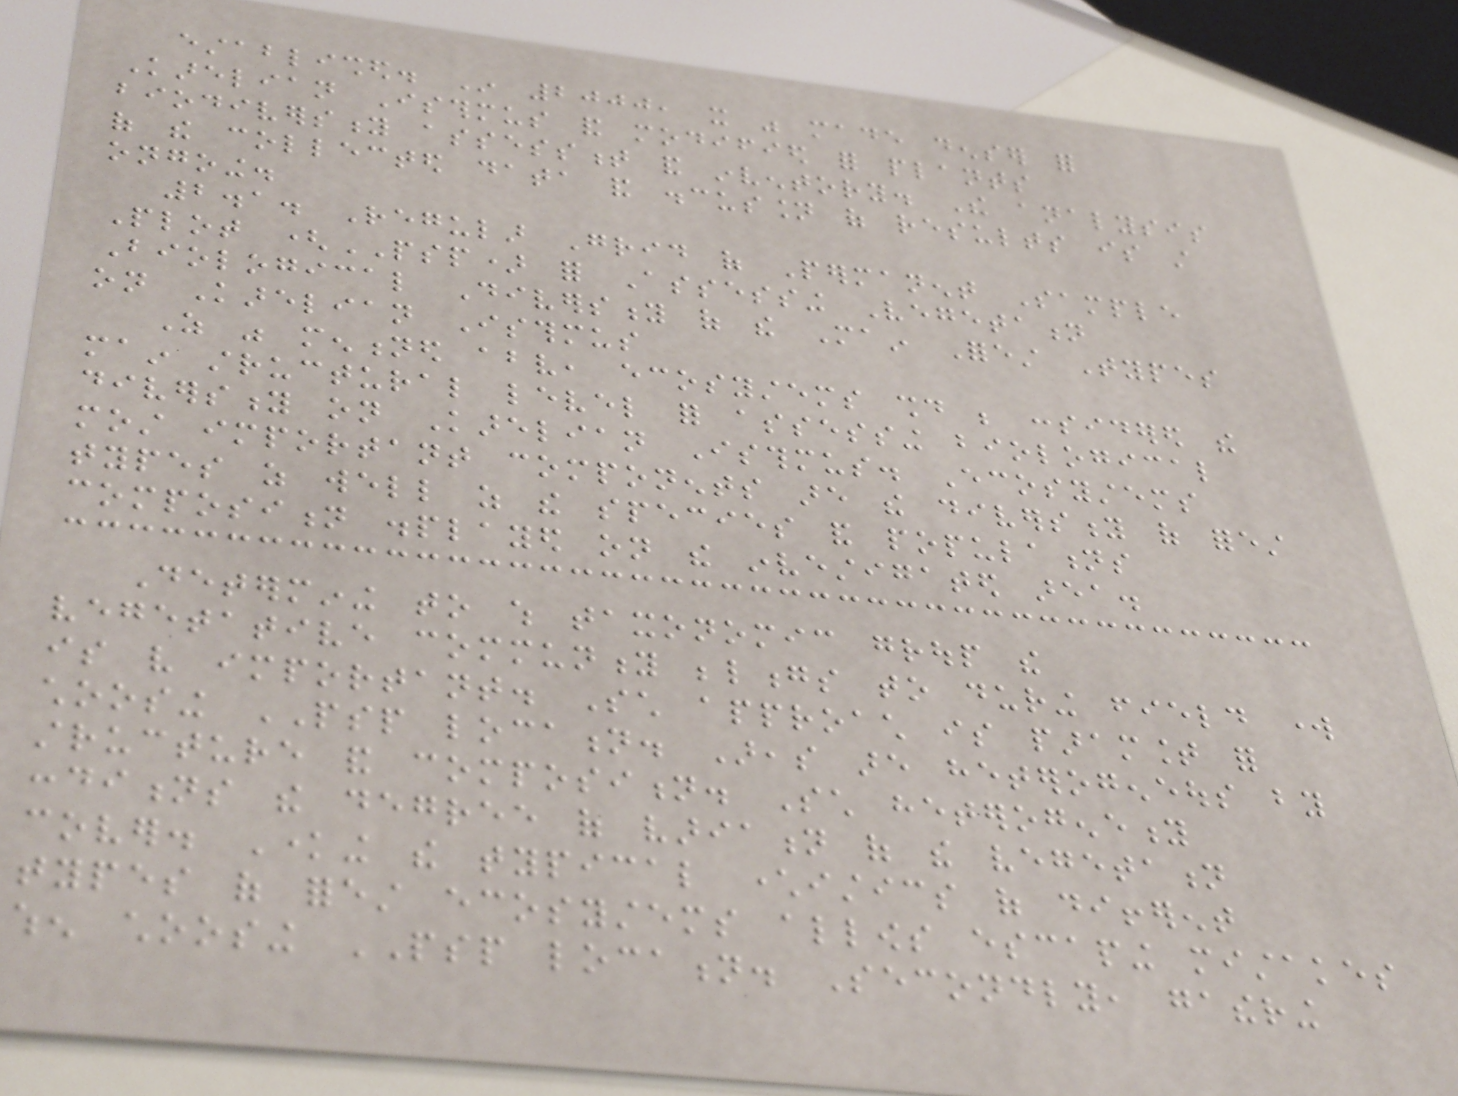established. In 2000, it was made denser for
Karelian Isthmus and modified for plants
biodiversity assessment and inventory. The analysis
of the collected data and discussion of results is still
ongoing.
2.1. Regular Grid of Permanent Sample
Plot (PSP) for Assessing Vegetation
Biological Diversity of the Main Forest Types
on Karelian Isthmus
As was mentioned above, ecosystems should be considered the
main structural level for assessing biological
diversity on Karelian Isthmus. Ecosystems
most important components are the diversity of forest
types as well as the species and populations
composition displayed on the investigated area.
Determining to which taxonomic group the
vegetative community belongs to during field work
is very important. Such approach is paramount for
choosing PSP location. Areas are heterogeneous by
structure and composition. Such heterogeneity
conditions the degree of variation of the vegetation
cover. Knowing the typical characteristics of different
types of forest ecosystems allows escaping mistakes
when choosing PSP location. Secondly, gathering
